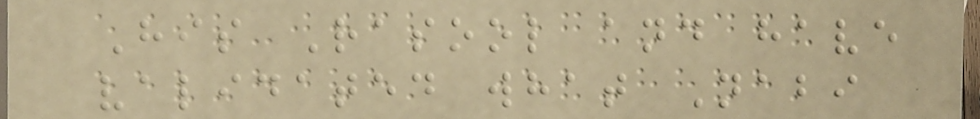His Rasool and have
validated what Nabi
